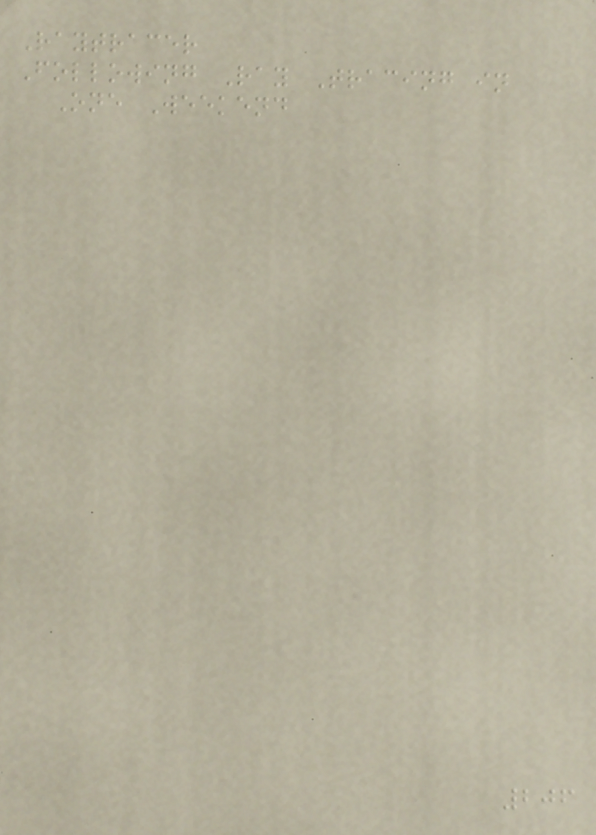Raytracer
Following Ray Tracing in
One Weekend
206
